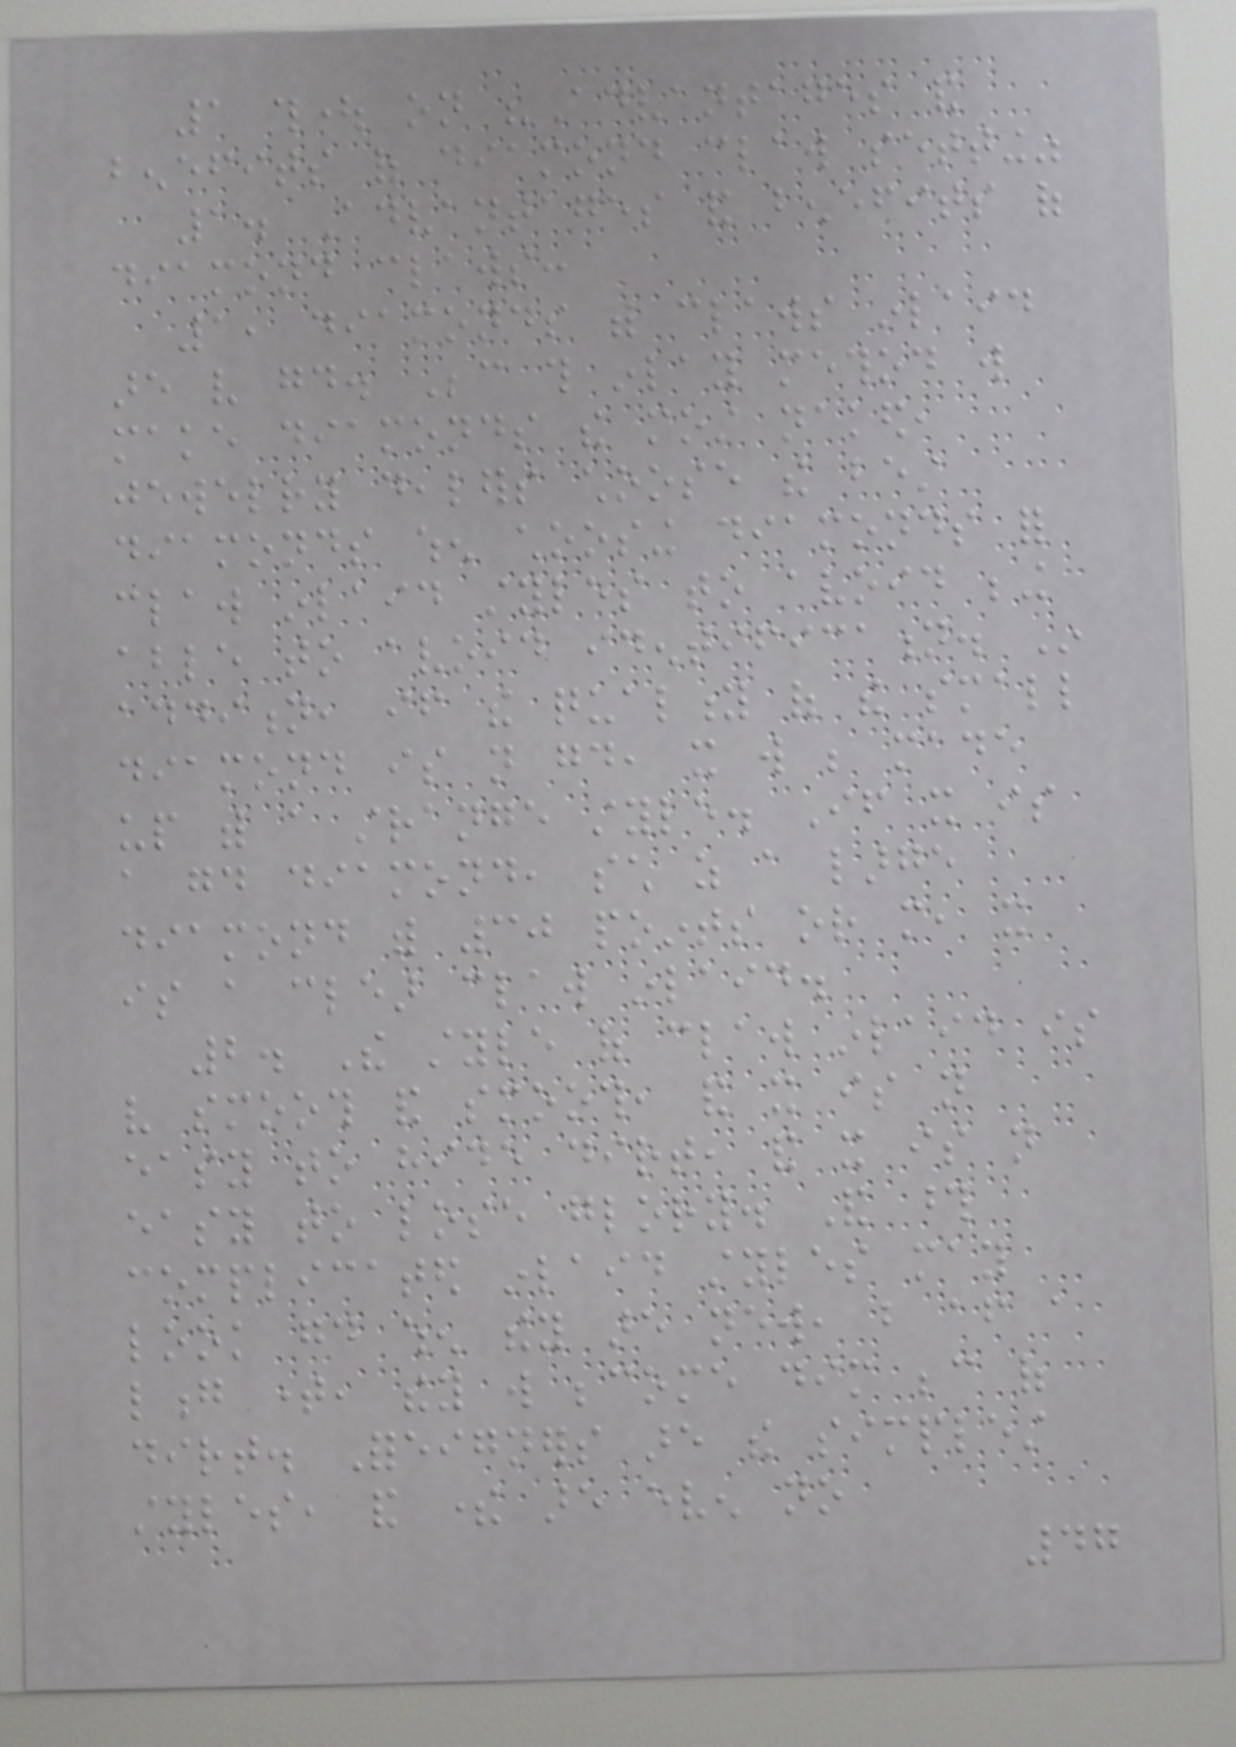1 thought on "Advantages and
benefits of diamond claw setting"
1. Advantages and benefits of
diamond claws:
1, diamonds with claws inlaid
are very good. Because this inlay method will
make diamonds the most naked,
jewelry dealers choose the best
diamonds when choosing diamonds for
claw inlaid styles to avoid being
able to avoid identification. In
addition, if the quality of the small
diamond is not good, it will be made
up with a strange style. If it is
a good diamond, such as a large
diamond with 30 points or more, it
is a clear claw inlaid.
2. The style of claw inlaid is
very smooth and smooth, and it is not
easy to hide dirt, and it is not
easy to lose glory. And those
complicated inlaid styles may
look good when they are new, but after a
long time, they will become dim because of
dirt. Foreigners are the simplest
styles, and there are even no
47
